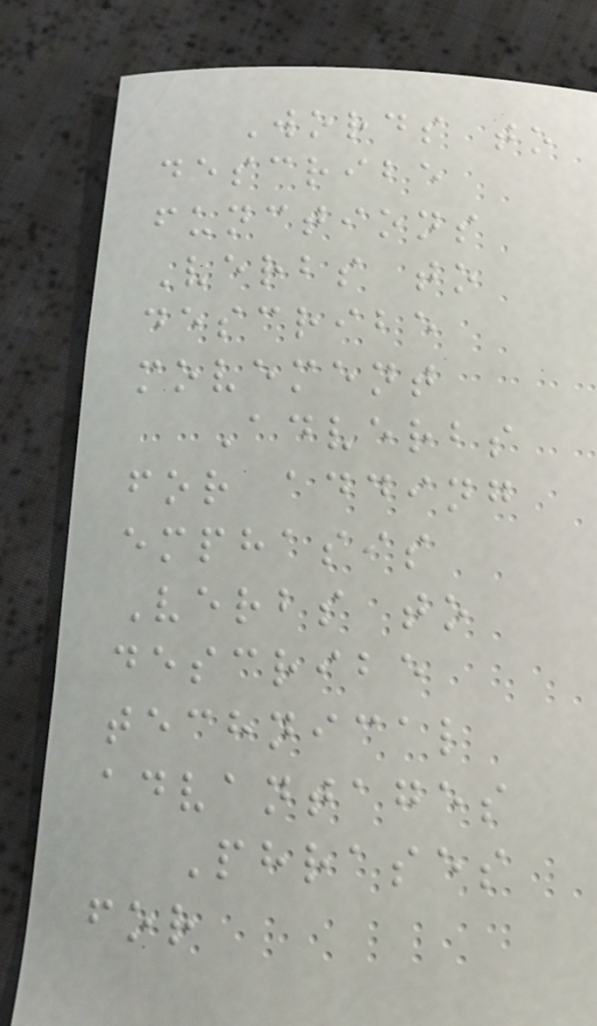Words to
describe
functions
Verbs to
describe
movement
Adverbs
for adding
emphasis
Verbs to
describe
technical
advantages
Phrases
for
